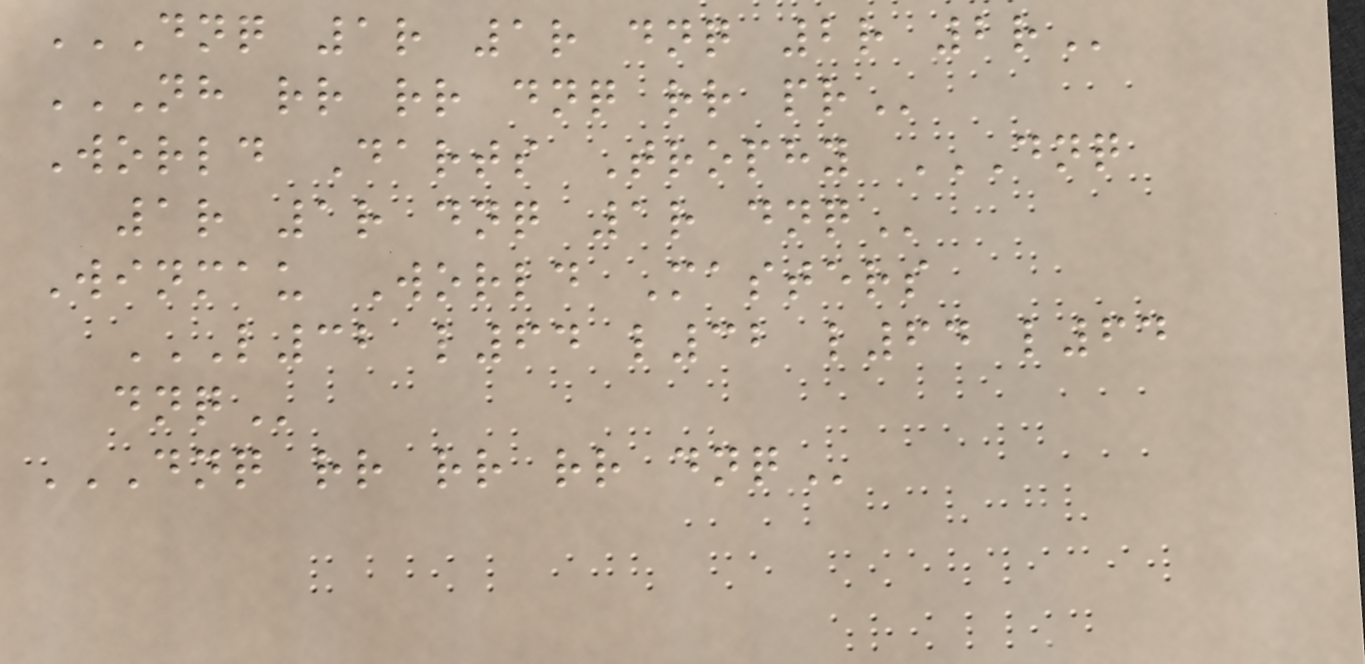DNQ 1R 1R DNQ 2R 2R
NH RR RR DNQ RR PR
World Darts Trophy DNQ
1R 1R DNQ 1R DNQ
Winmau World Masters
L32 L64 L32 L64 L64
DNQ
DNQ RR RR RR DNQ
